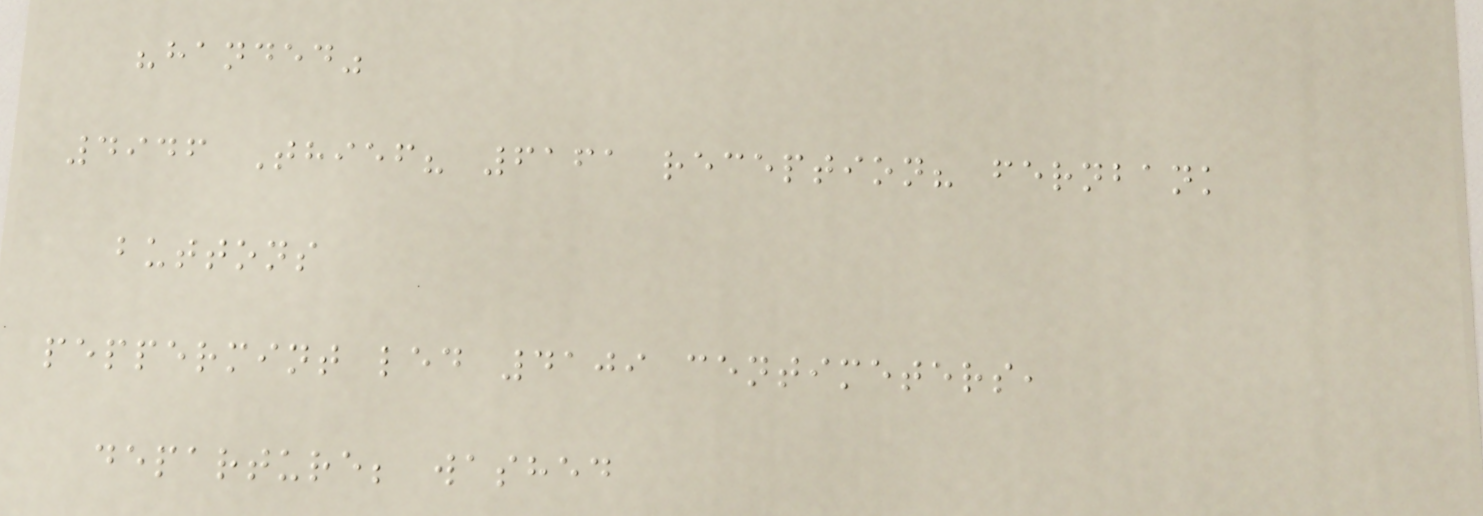"handed"
4946 Thief? 6161 reception? fernbank
buttons
peppermint led 4109 centimeters,
departure; washed
